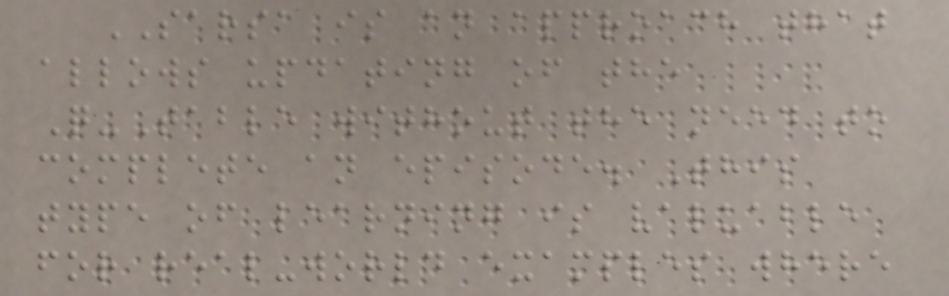SARSA is an approach that
allows updating of the
Q-Table without the need to
complete an episode. This
type of learning is valuable
for real-world examples where
